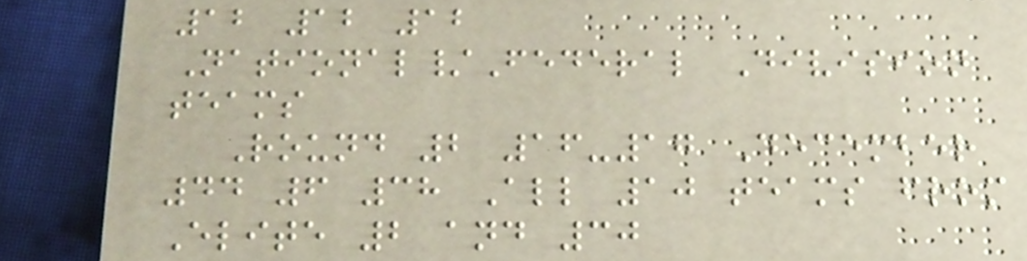12 12 12
National/Federal Division
teams
Round 2 16-17 December
44 6 38 All 10 teams from
Elite 2 and 30
